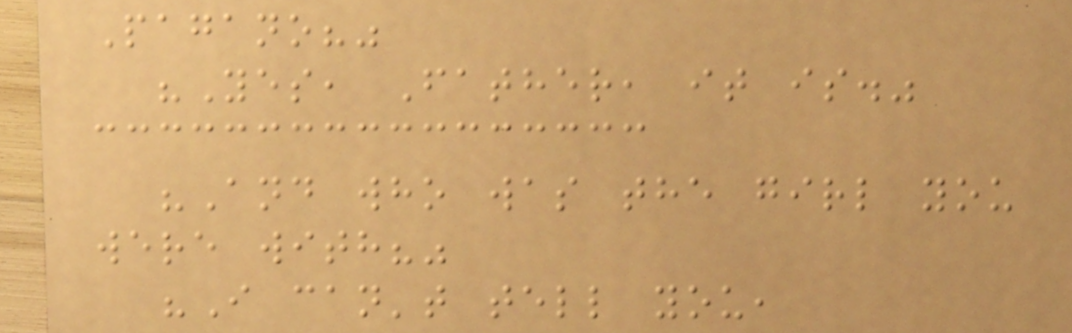Pagano?"
"Yes, Father, it is."
"And who was the girl you
were with?"
"I can't tell you,
